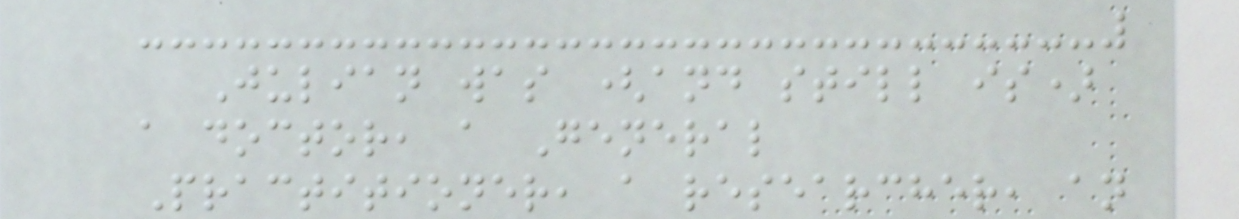Julian was (and still is)
a doctor, a General
Practitioner, a researcher, an
